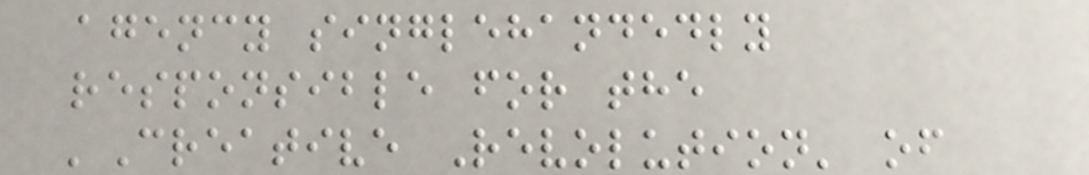agency singlehandedly
responsible for the
'Creative Revolution' of
